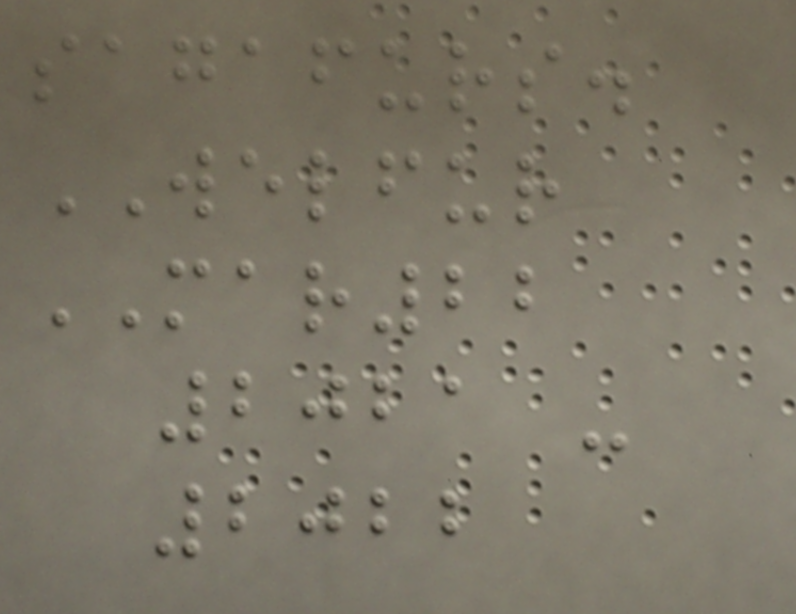sagafurs.
WELFUR
MAR22
2021 -
2022
